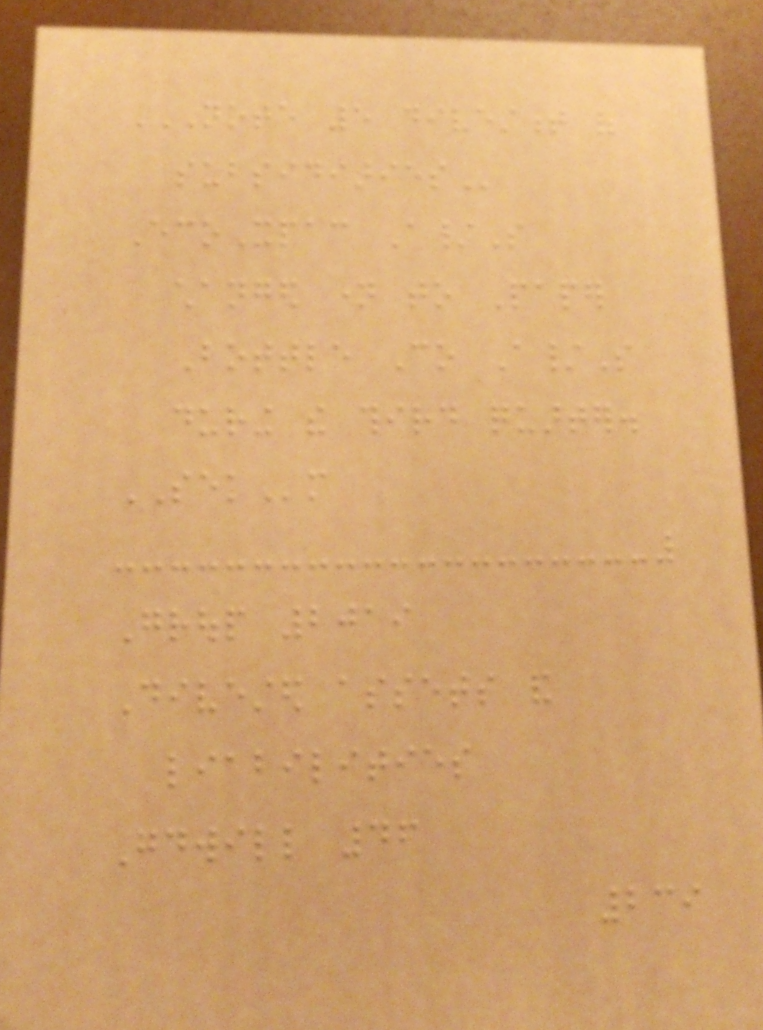NOTE 5 DIVESTMENT OF
SUBSIDIARIES
EcoXpac A/S
changed name to Paper
Bottle Co A/S
during the third quarter.
SEKm
Group 2019
Divested assets and
liabilities
Goodwill 46
239
